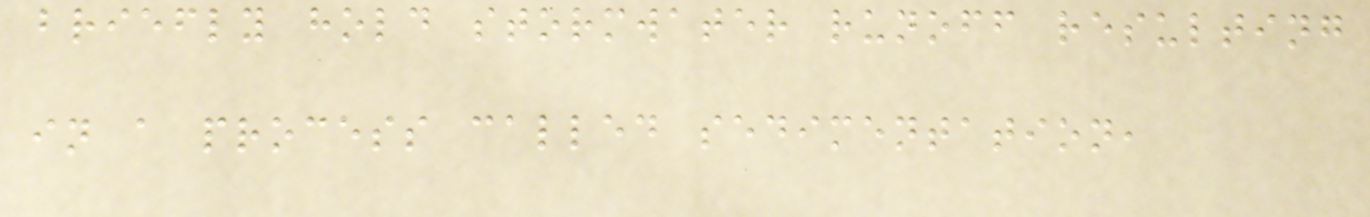briefly hold stormwater runoff resulting
in a process called sedimentation,
